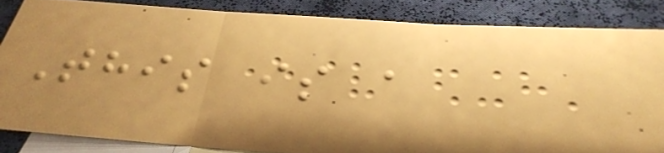This is a
